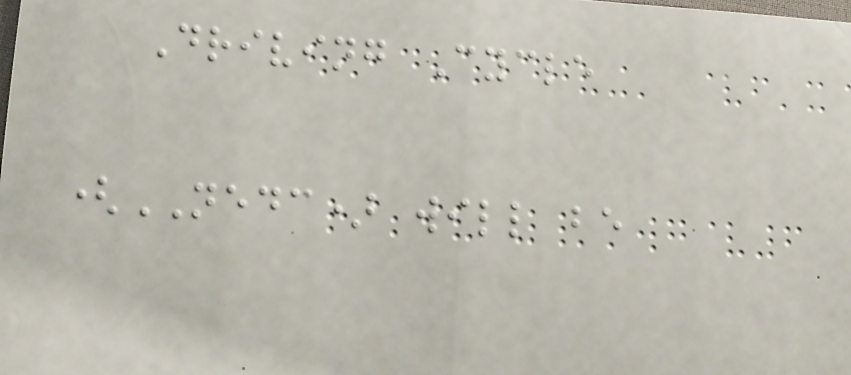Driving Cycle
(NEDC) will be
